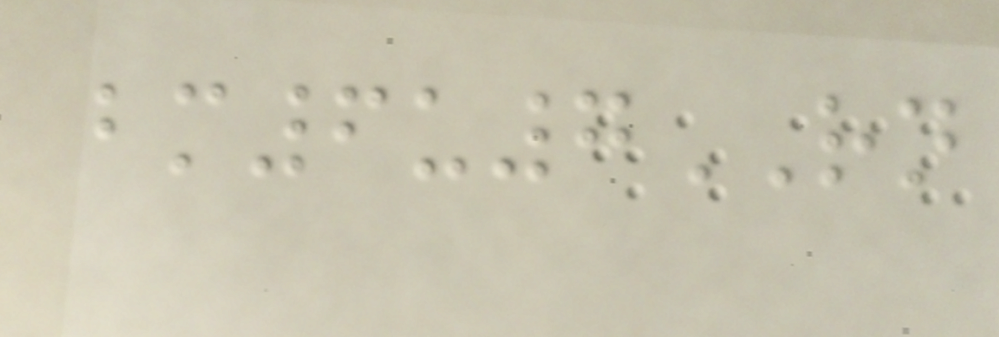bm6u7RN
